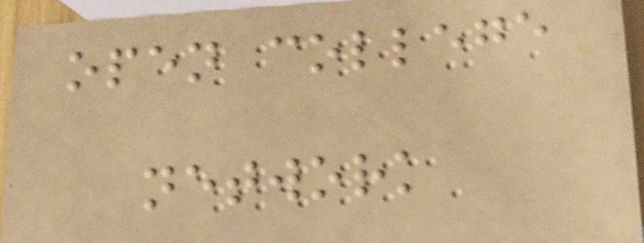open college
network
